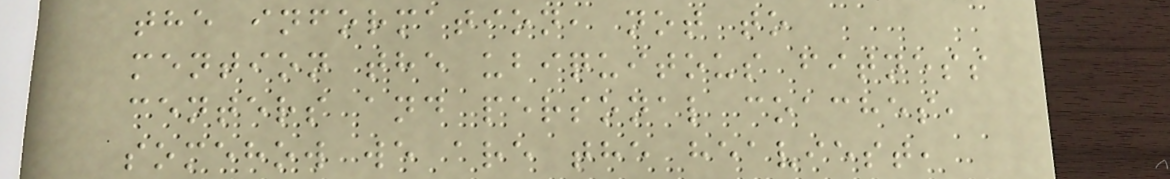the information, not to
mention the ubiquitous fitness
centers and personal coaches,
somehow we are the heaviest,
